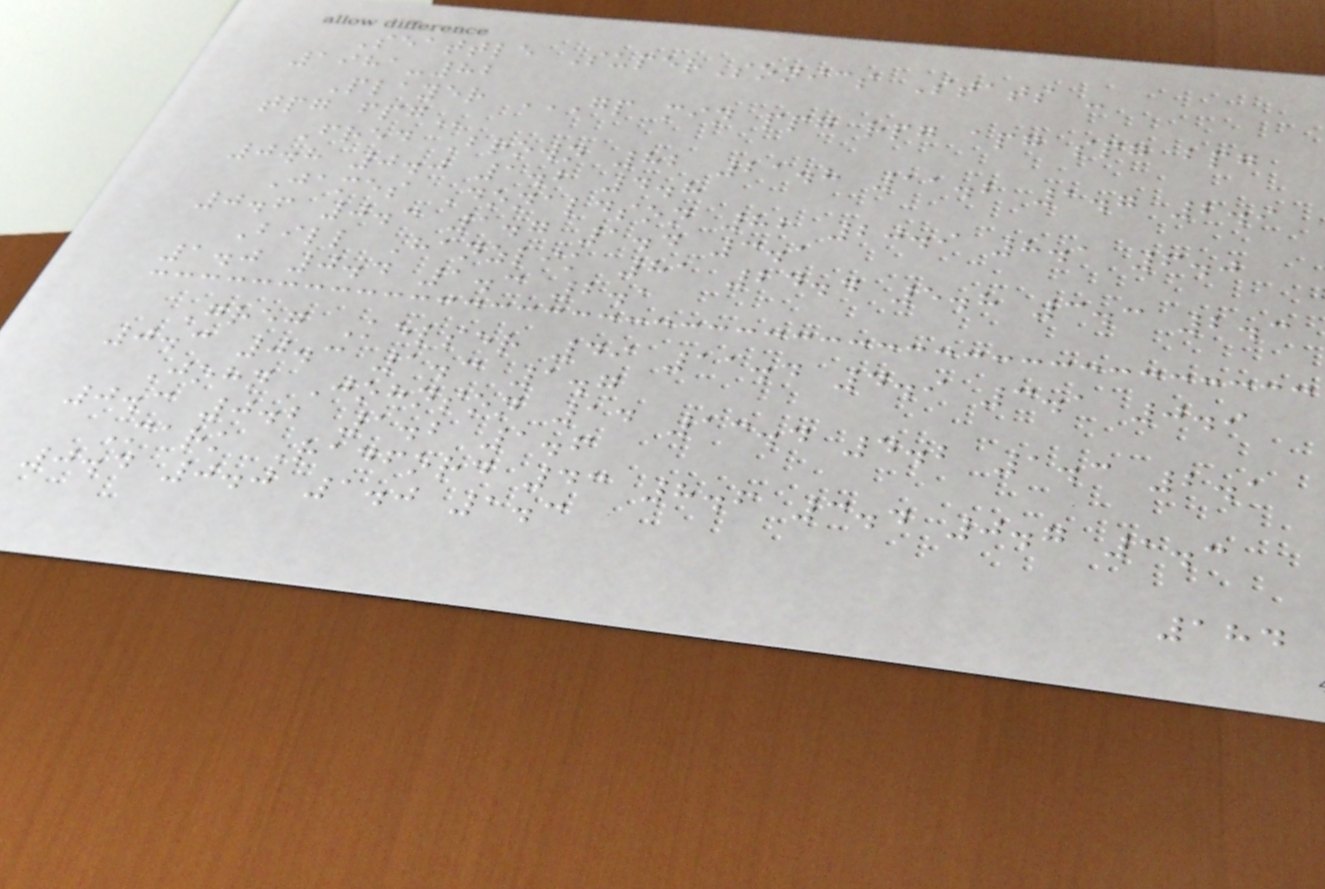Seattle SuperSonics Stats -
1981-82
Player GP MIN PPG RPG APG SPG BPG
TPG FPG
Fred Brown 82 21.8 11.2 1.7 2.9
0.8 0.0 1.2 4.8
James Donaldson 82 20.9 8.1 6.0
0.6 0.3 1.7 1.4 3.1
Bill Hanzlik 81 24.4 5.8 3.3 2.3
1.0 0.4 1.3 2.1
Greg Kelser 49 11.4 4.9 3.1 0.9
0.3 0.3 1.3 1.7
John Johnson 14 13.4 4.2 1.3 2.1
0.3 0.2 1.2 1.6
Mark Radford 43 8.6 3.4 0.7 1.3
0.4 0.0 1.0 1.3
184
